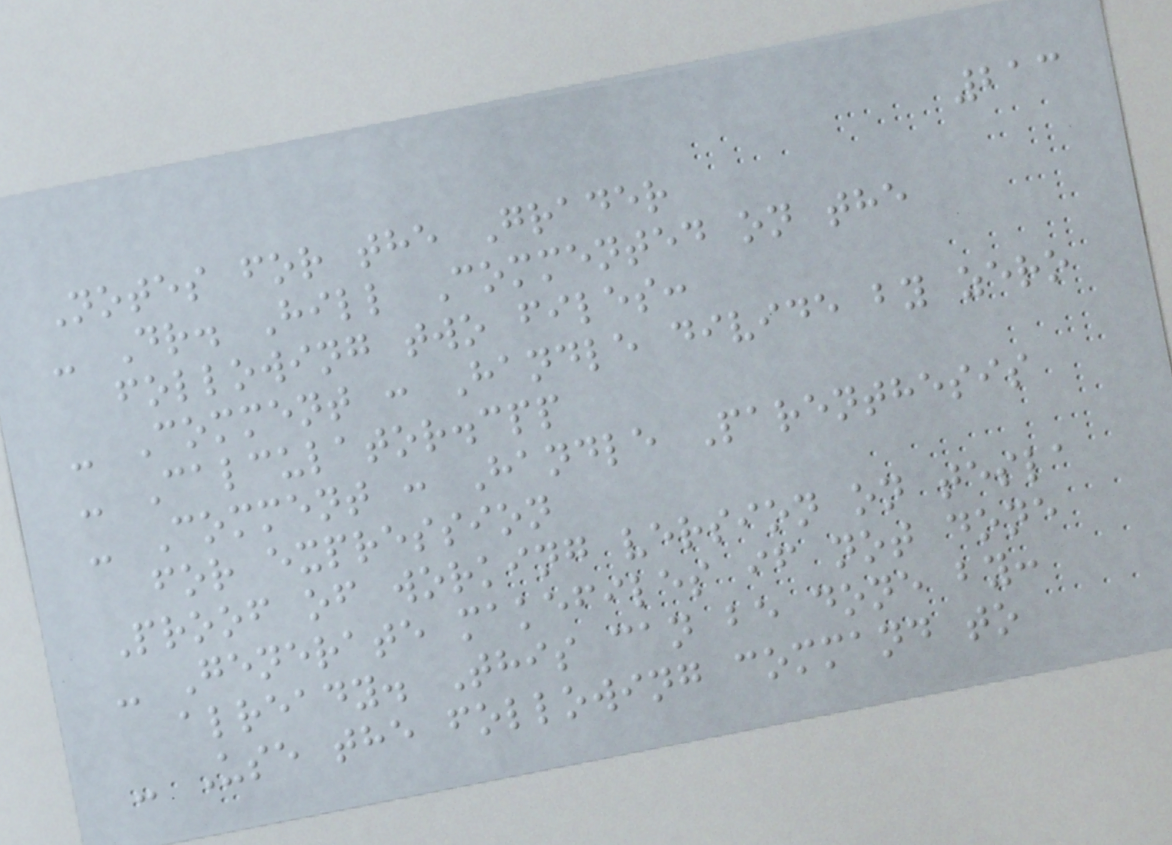213
Notes for the Grader
- Dr. Hill Commented on the
following two files:
- Comment : Handle divide by zero
- Calculator.cpp
- Comment : Handle Parenthesis
for expression
Proof of working version on tesla
- Generate makefiles if not done
already. This can be done by:
- Use the following command to
